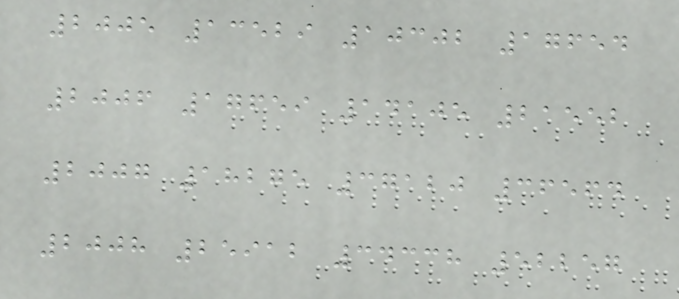2005 13529 10302 17654
2006 17659 14105 21552
2007 18275 37120 36564
2008 25912 34338 52257
